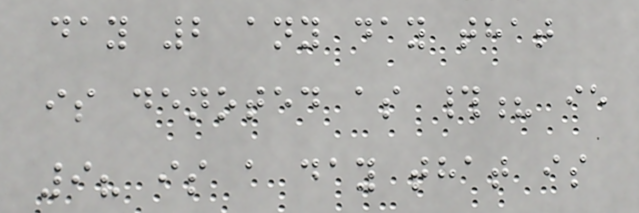day 2 any day that
is denoted as #? ie
9? is a day that is
